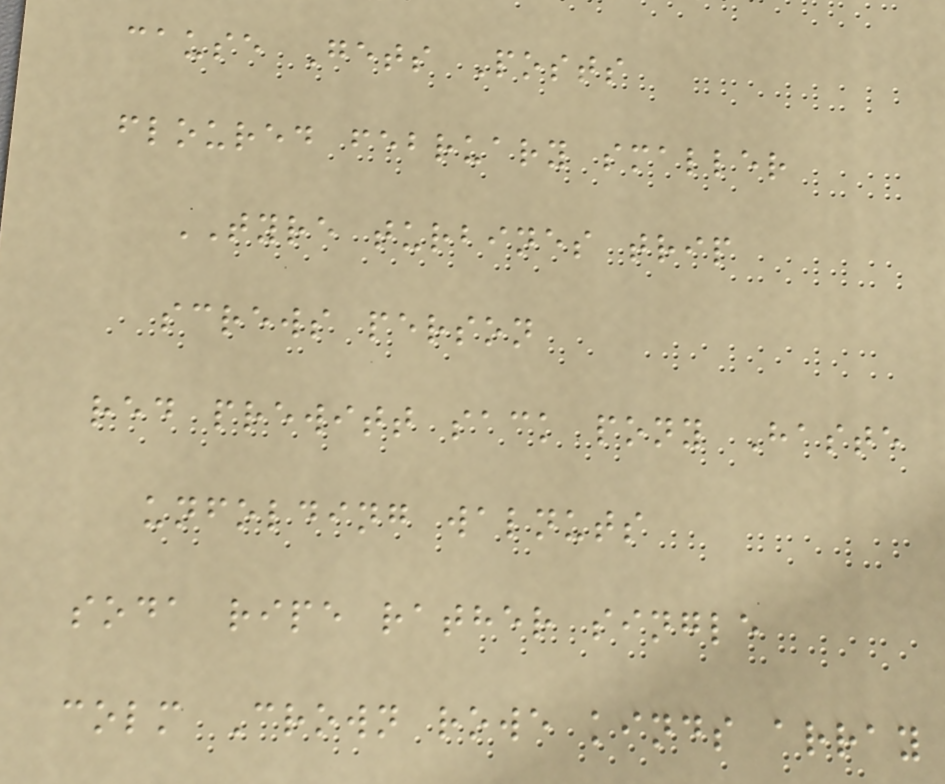cause Gets Posts
floured february smaller
TYRE turbines trip
screws person
red prewitt sack pony Haste
unfolding walnuts
soda ripe rather single
colm Crown rowe kinds array
